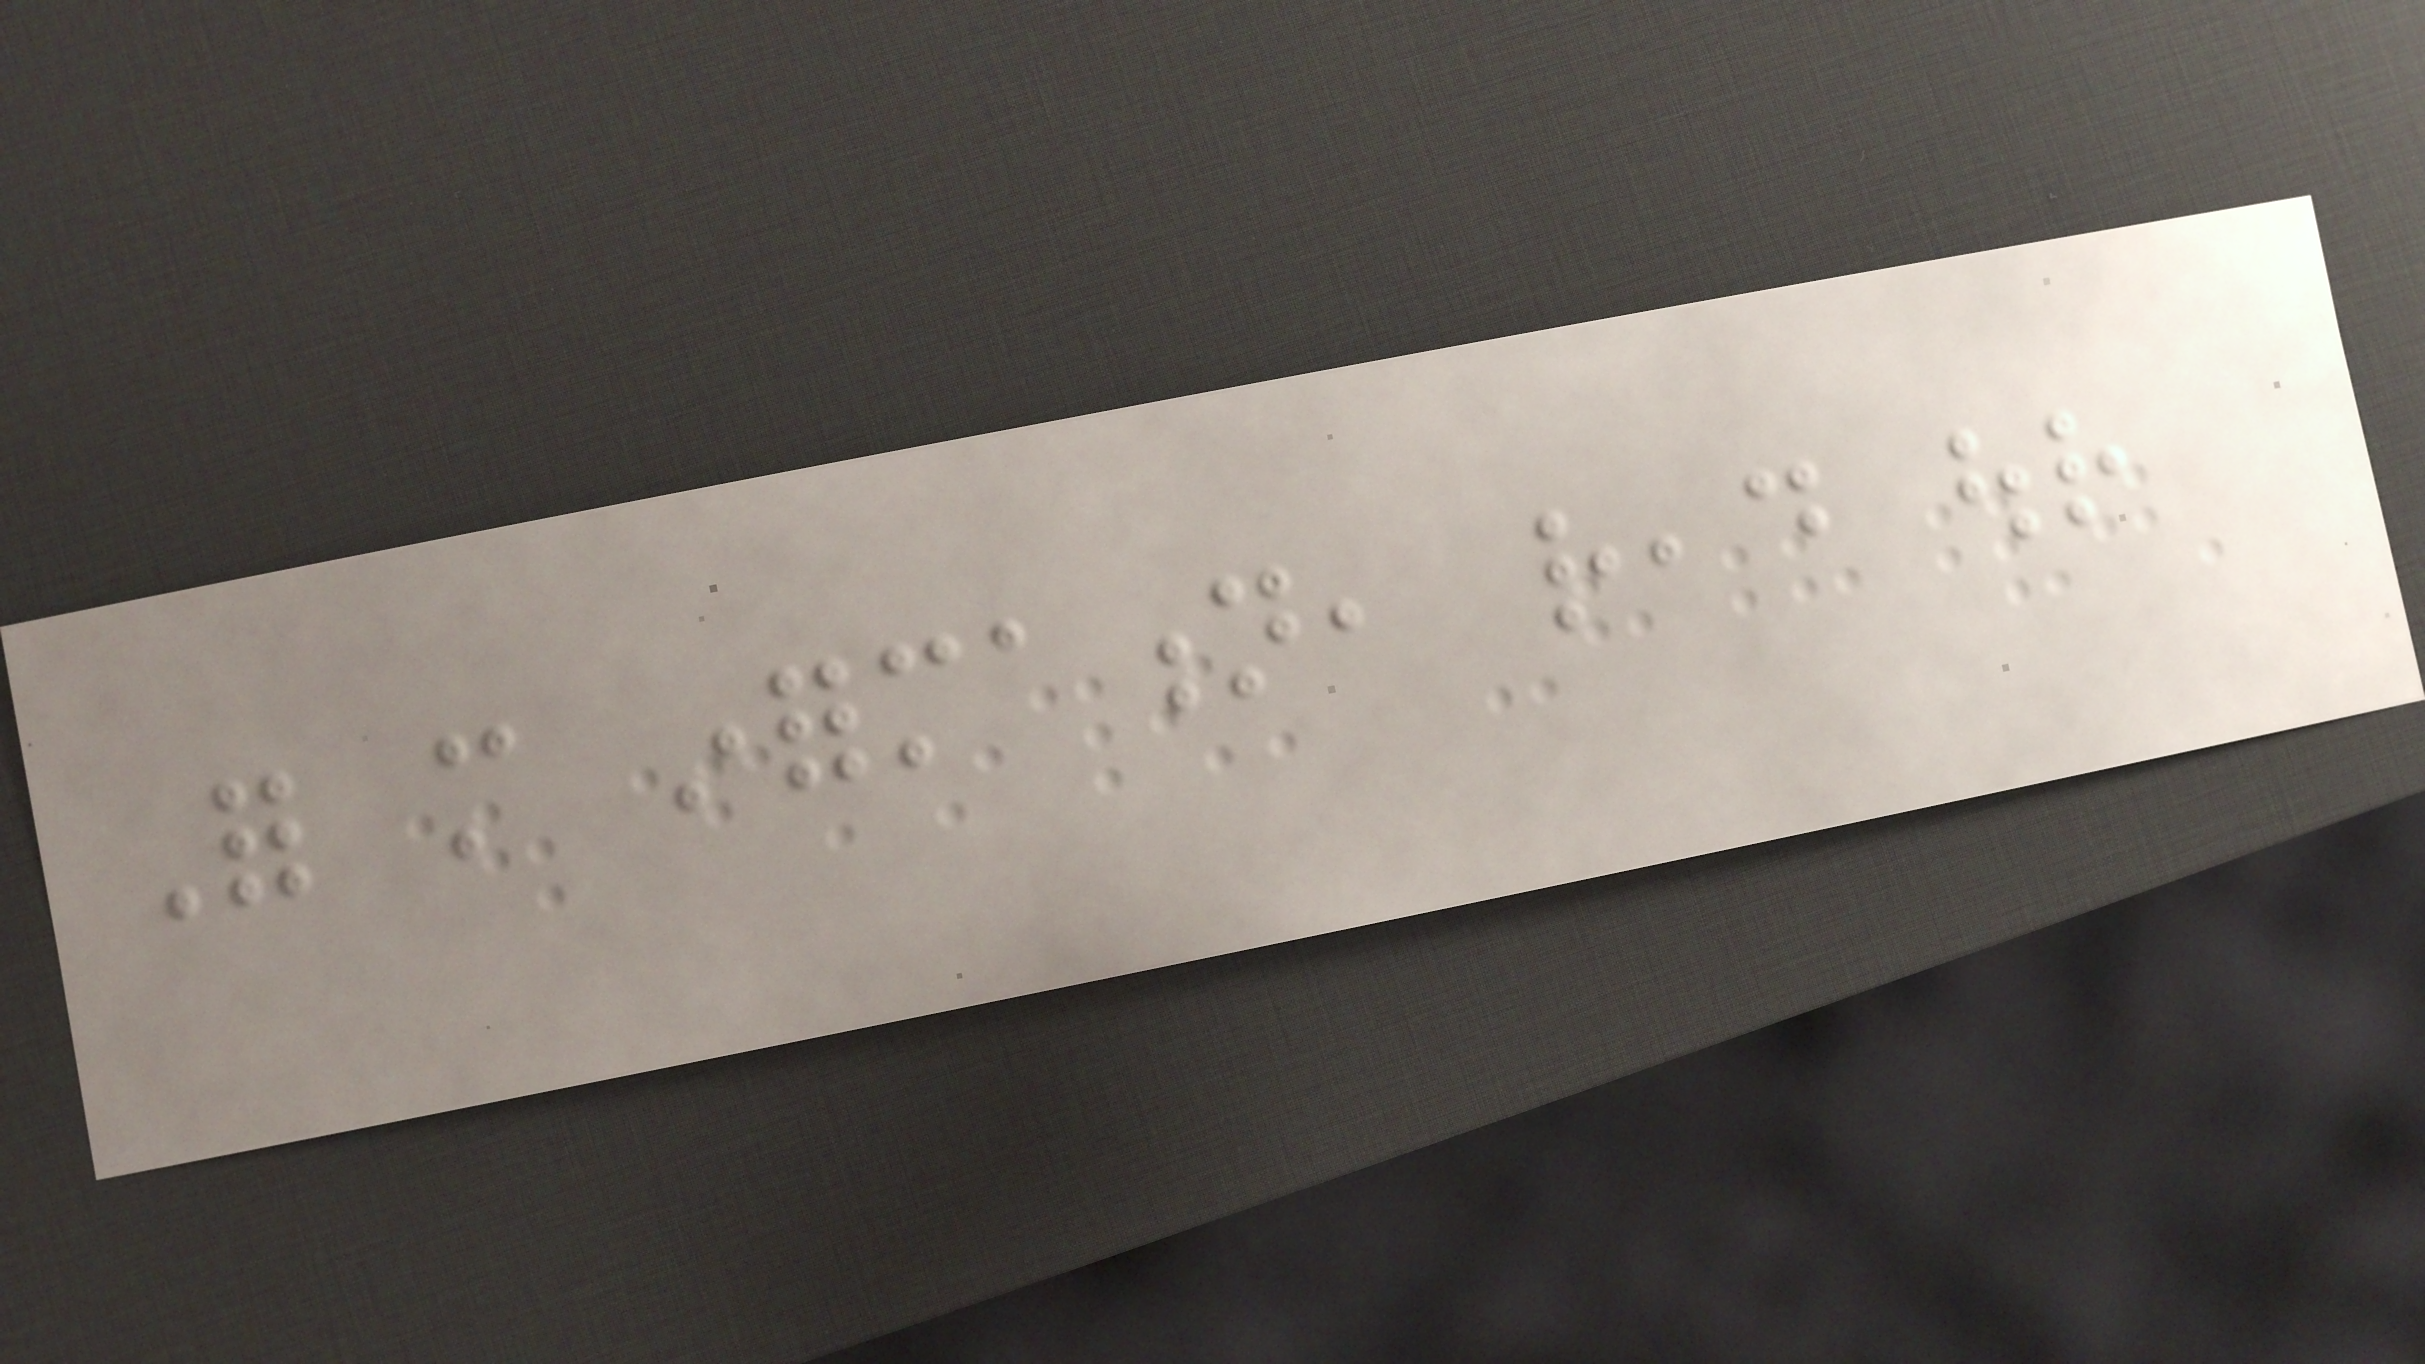For more information, read our
